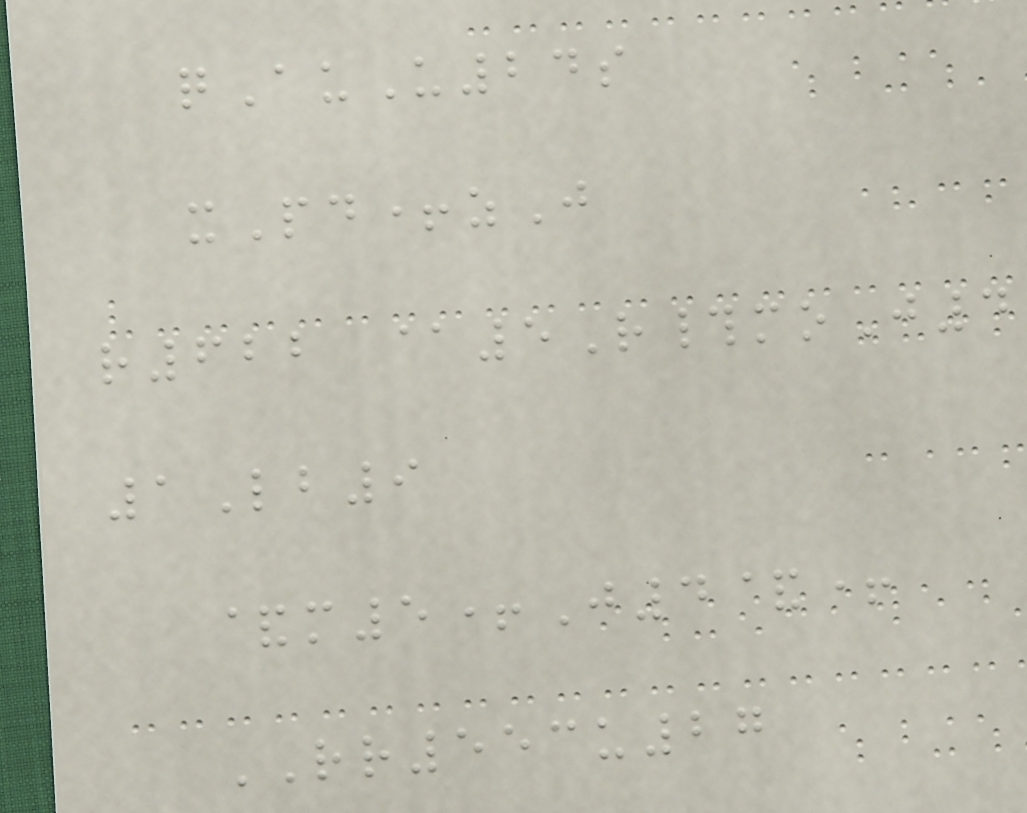qAuU24s
xPd+zJ
r622 @5R#moJ4
1Lb9
&m5+J4&+
RR553u27
